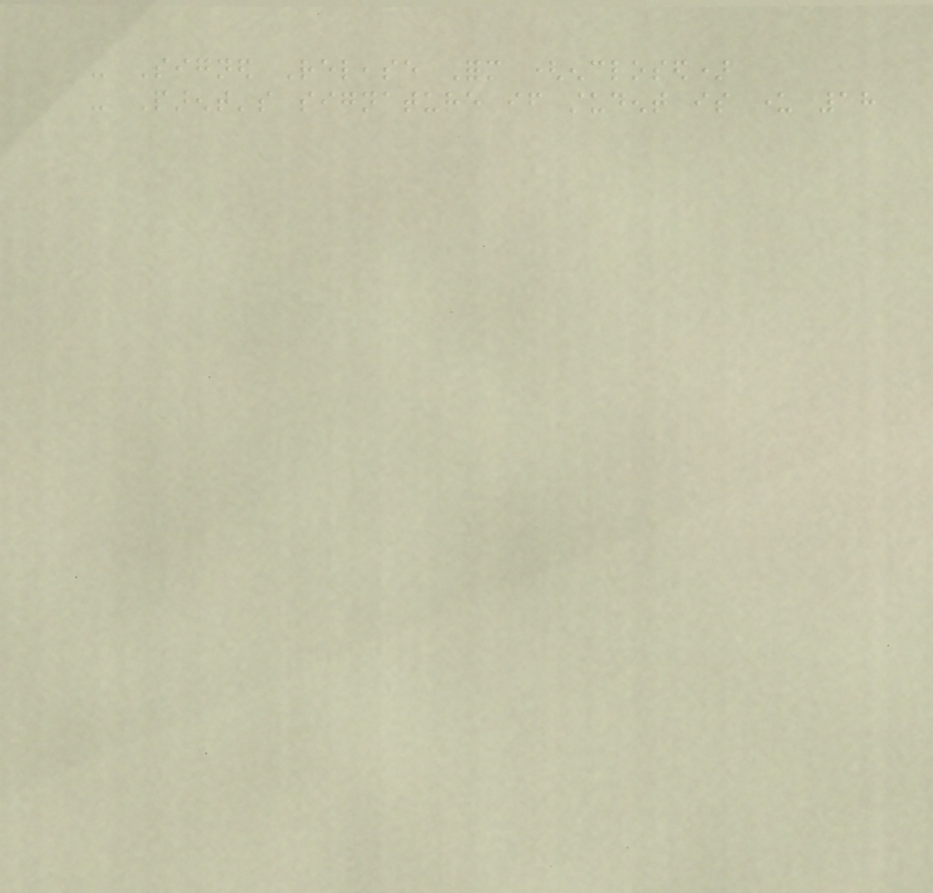- Signed Release Form (enclosed)
- Parent's signature if student is under 18
